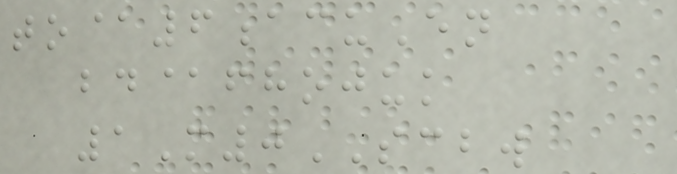to@6acuEn
bd@fhojuk
1M0SCBW
